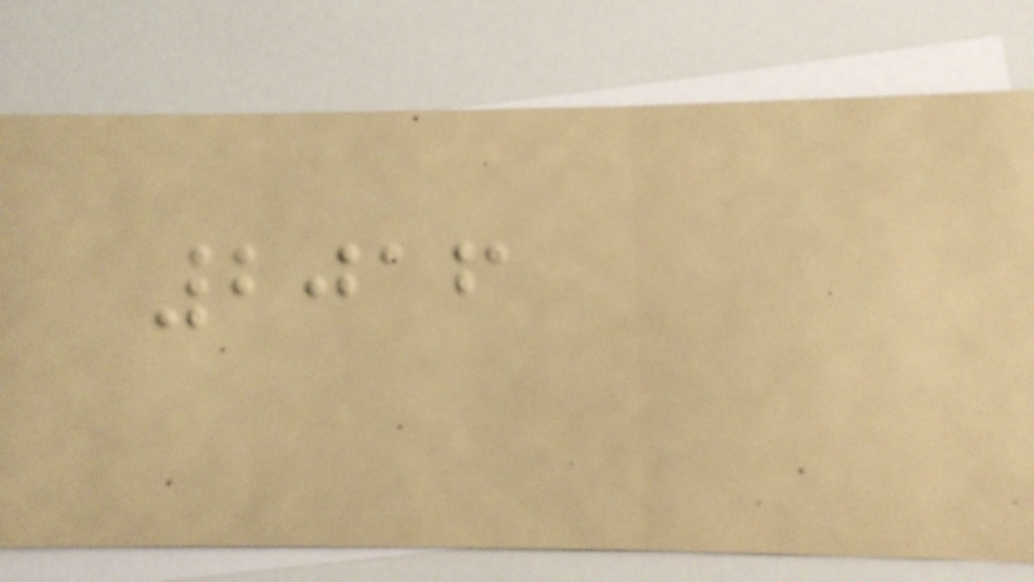2016
